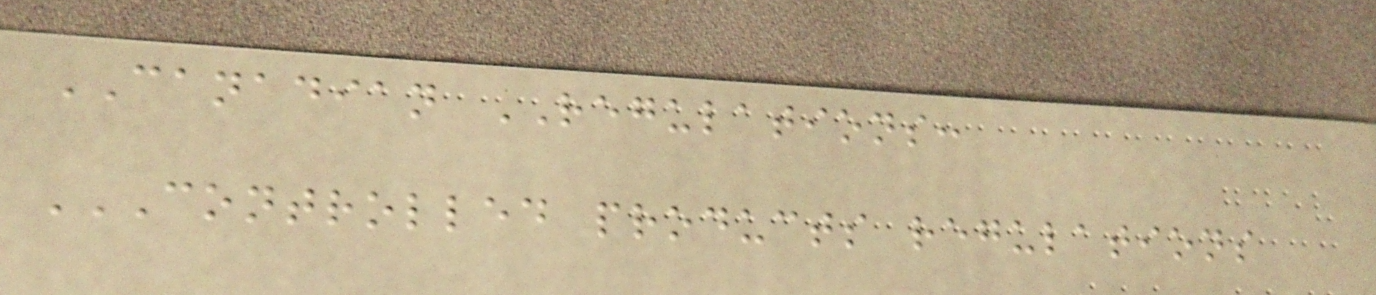CANADIAN REGULATIONS:
CONTROLLED PRODUCTS REGULATIONS
